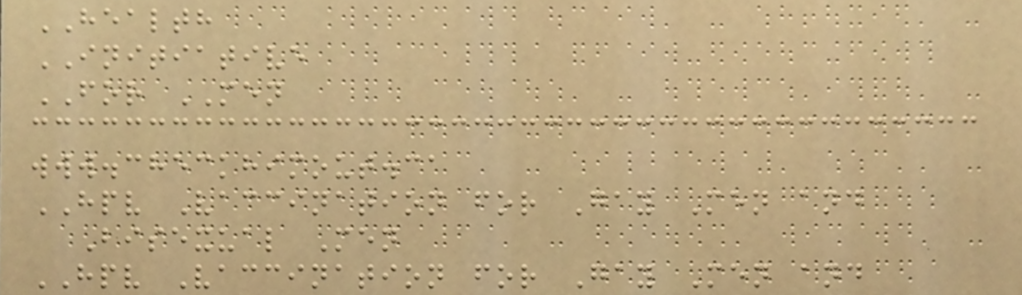HEALTH
INITIATIVE
FOR MEN
www.checkhimout.ca
HPV Vaccination for Gay Men and
Bisexual Men
HPV Vaccination for Gay Men and
